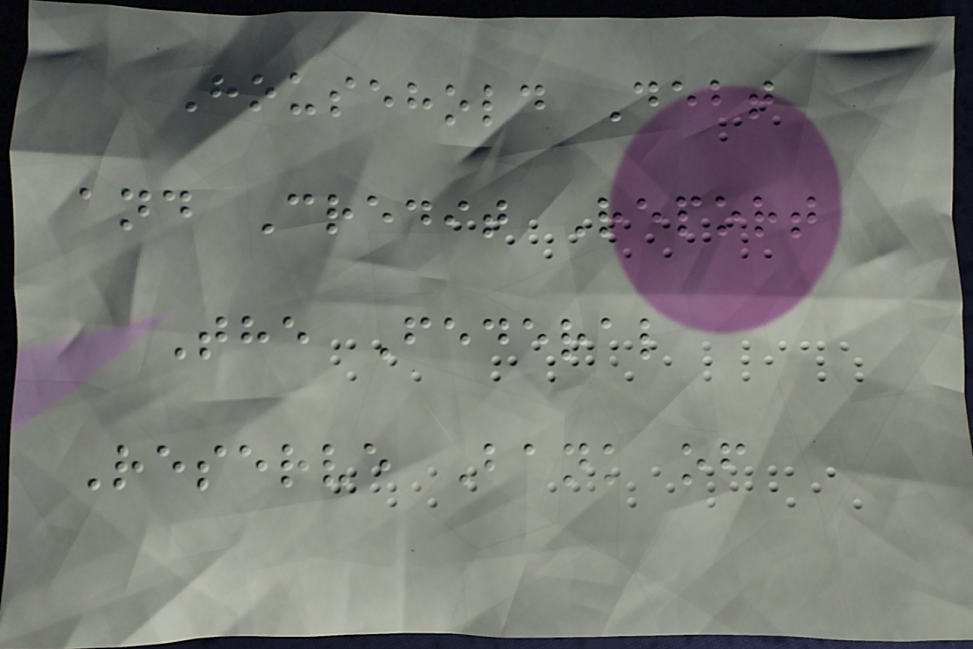Household Debt
and Credit Report
The Federal
Reserve Bank of
